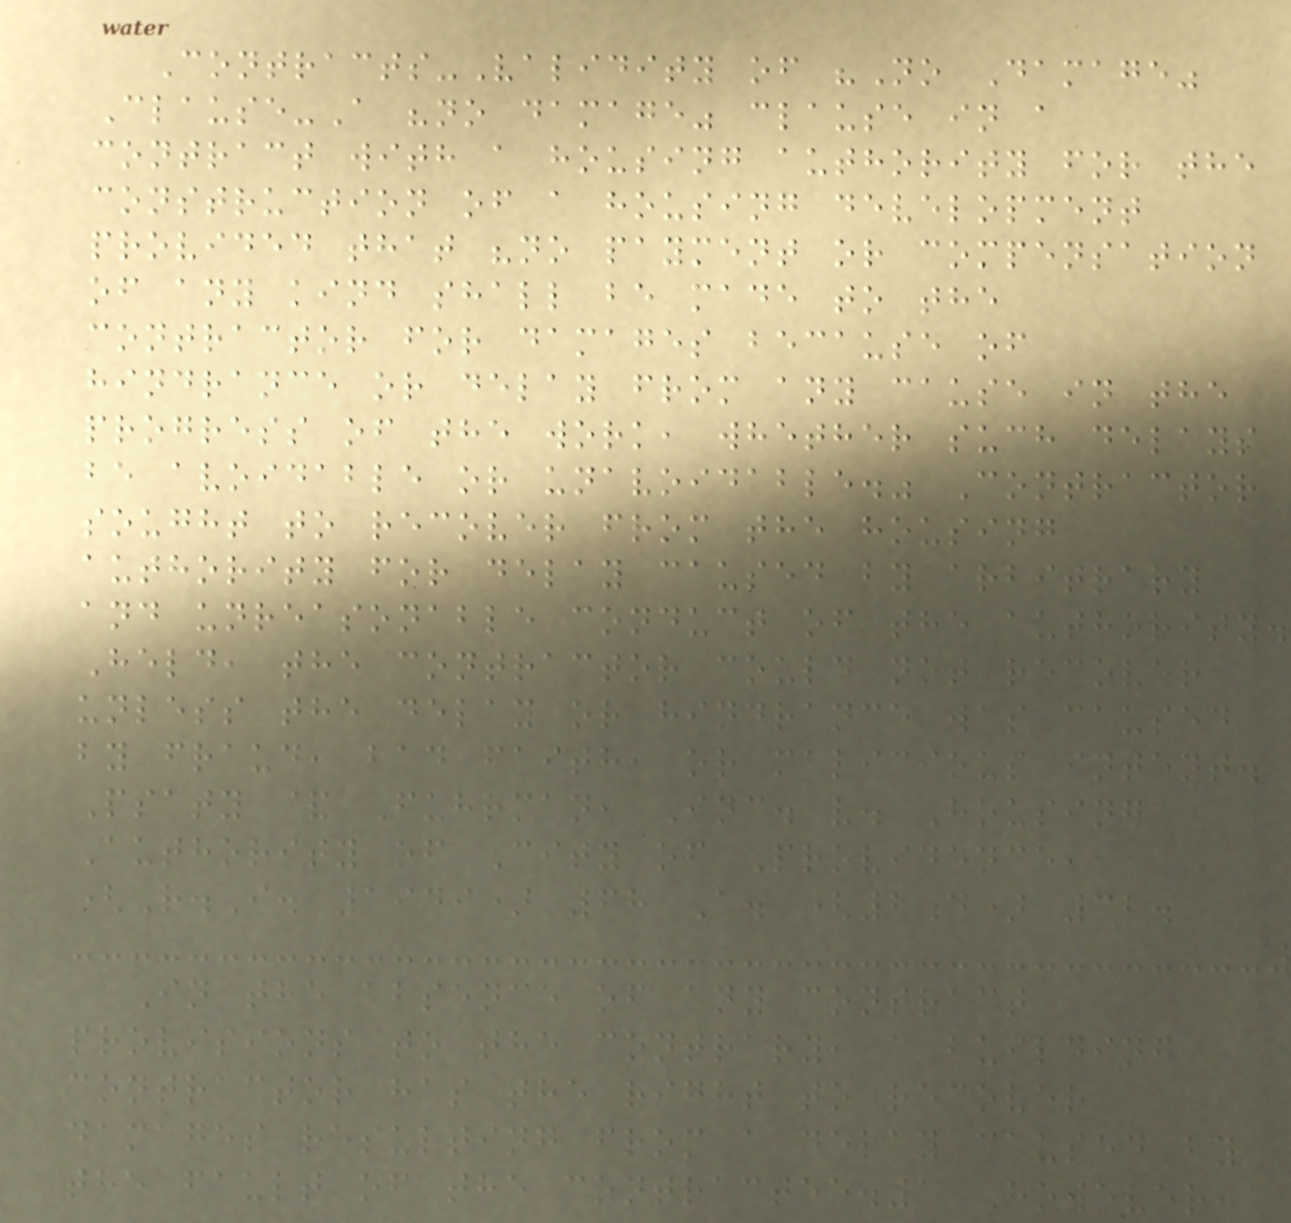Contracts-Validity of "No Damage"
Clause-A "no damage" clause in a
contract with a housing authority for the
construction of a housing development
provided that "no payment or compensation
of any kind shall be made to the
contractor for damages because of
hindrance or delay from any cause in the
progress of the work, whether such delays
be avoidable or unavoidable." Contractor
sought to recover from the housing
authority for delay caused by arbitrary
and unreasonable conduct of the authority.
Held, the contractor could not recover
unless the delay or hindrance was caused
by fraud, bad faith, or malicious intent.
Psaty & Fuhrman, Inc. v. Housing
Authority of City of Providence,
(R.I. 1949) 68 A. (2d) 32.
In the absence of any contract
provisions to the contrary, a building
contractor has the right to recover
damages resulting from a delay caused by
the fault of the contractee.1 However,
